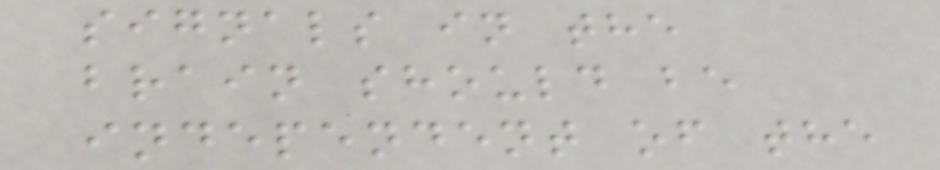signals in the
brain should be
independent of the
